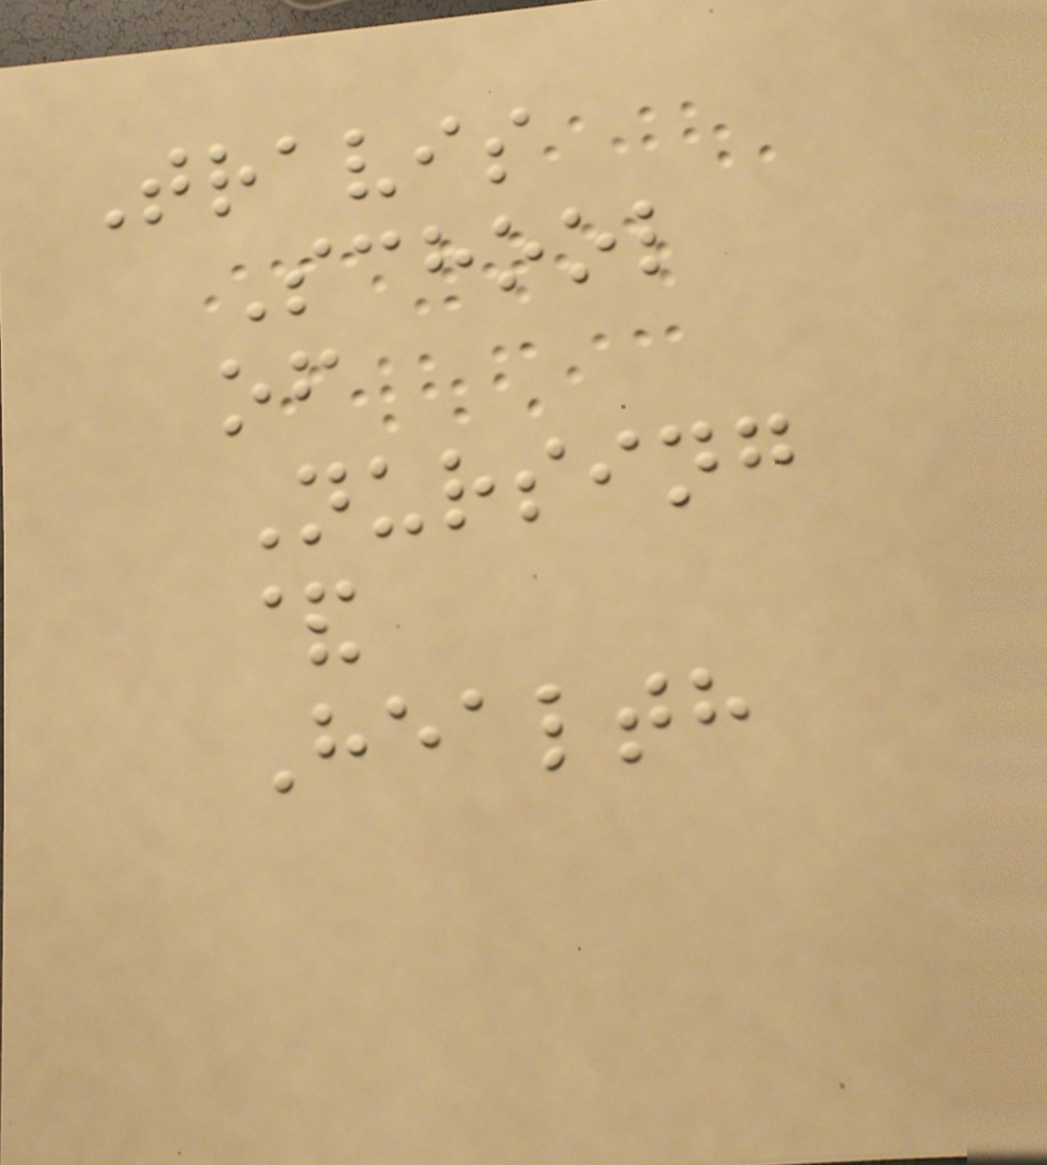Travis
School
of
Nursing
&
Health
